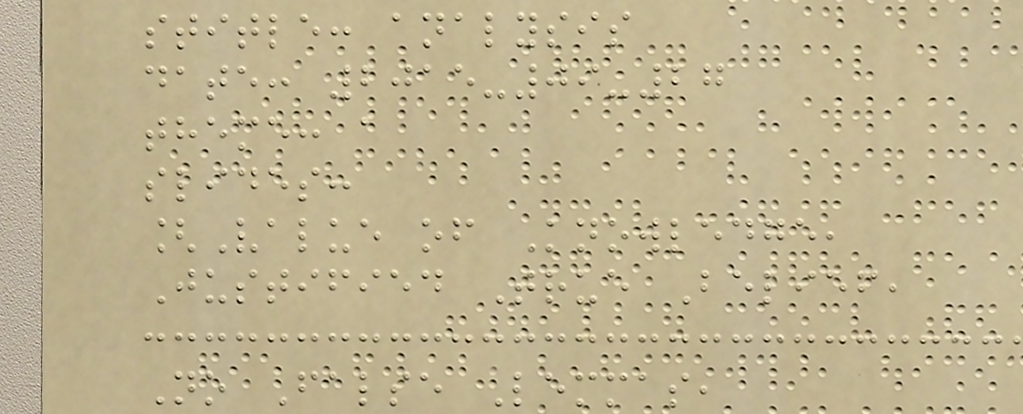stitle: analysis
date: 2015-09-27
theme: a
slides:
[Value of Knowledge,
Justified True Belief,
No False Lemmas,
